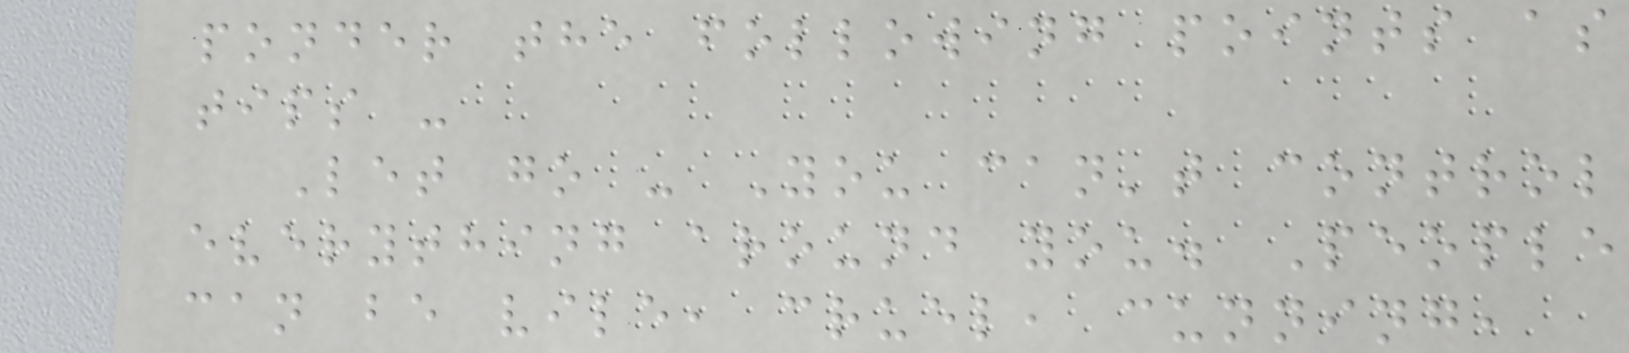ponder the following points as
tips -
Let go - You can't control
everything around you. People
can be vile, cruel, cunning,
